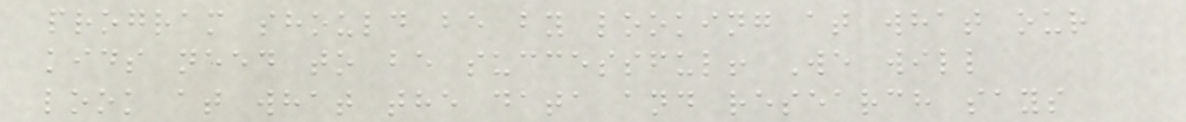program should be by looking at what our
kids need to be successful! We will
look at what the data and research says
